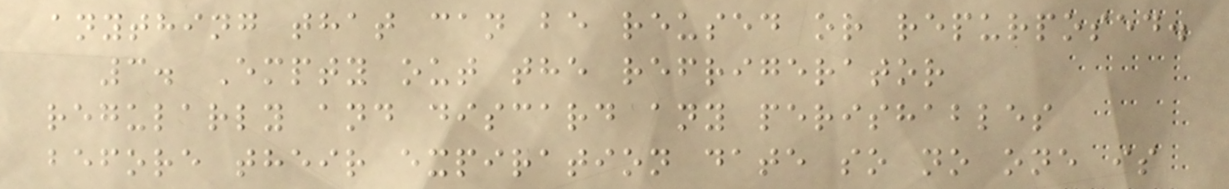anything that can be reused or repurposed.
3. Empty out the refrigerator
regularly and discard any perishables
before their expiration date so no one is
